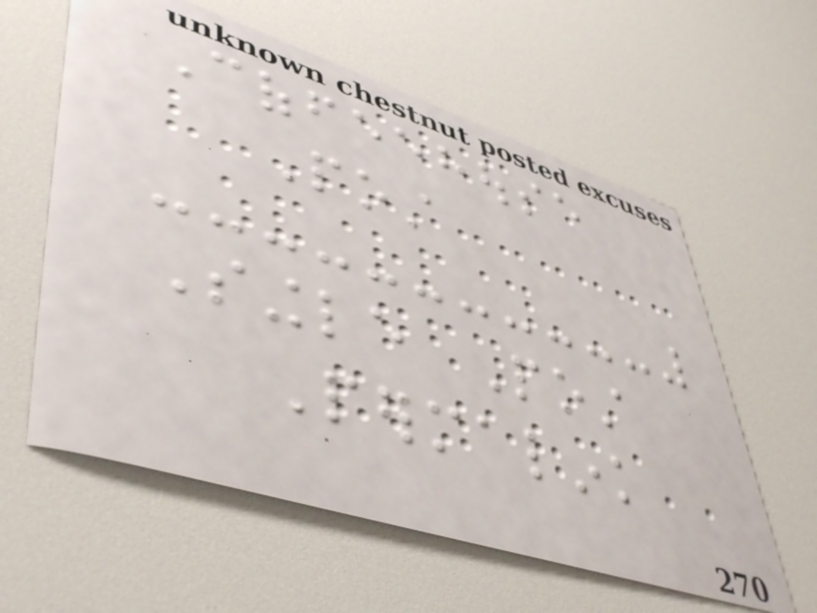Coffeehouse
Post
Single Post
Permalink
